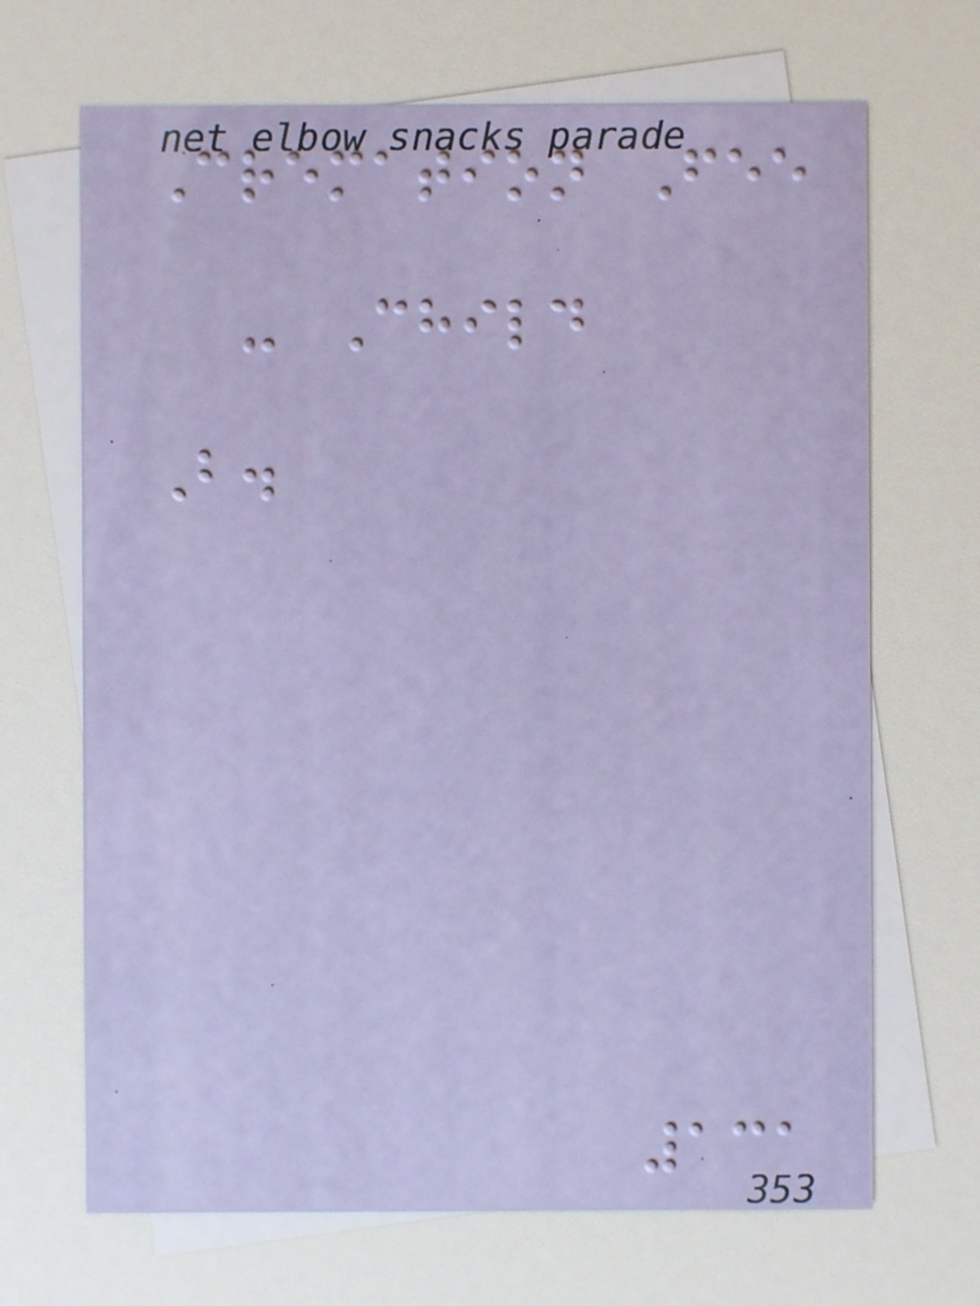Cremation Fee
- Child
B.
131
